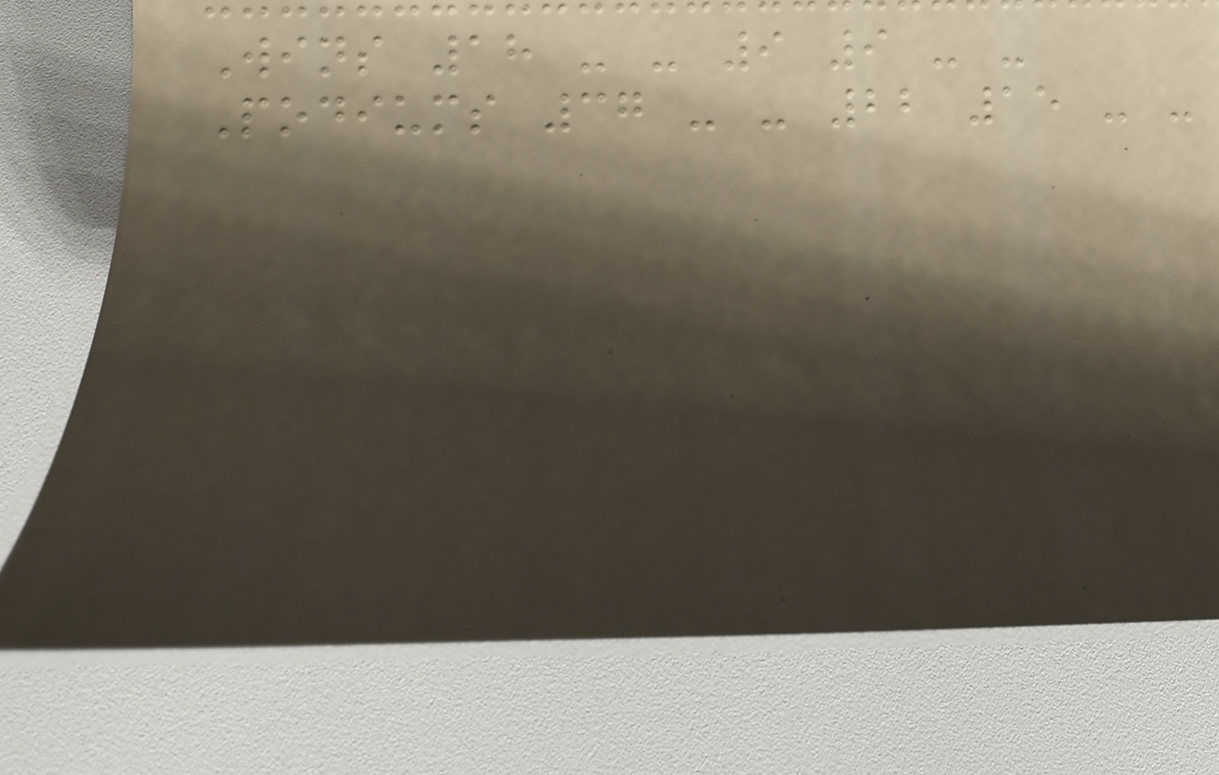Wins 18 - - 9 9 - -
Podiums 37 - - 22 15 - -
